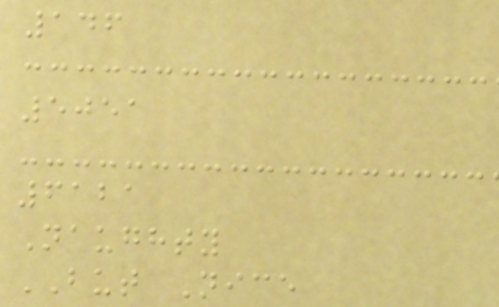146
5051
6121
Naughty
BUT Nice
